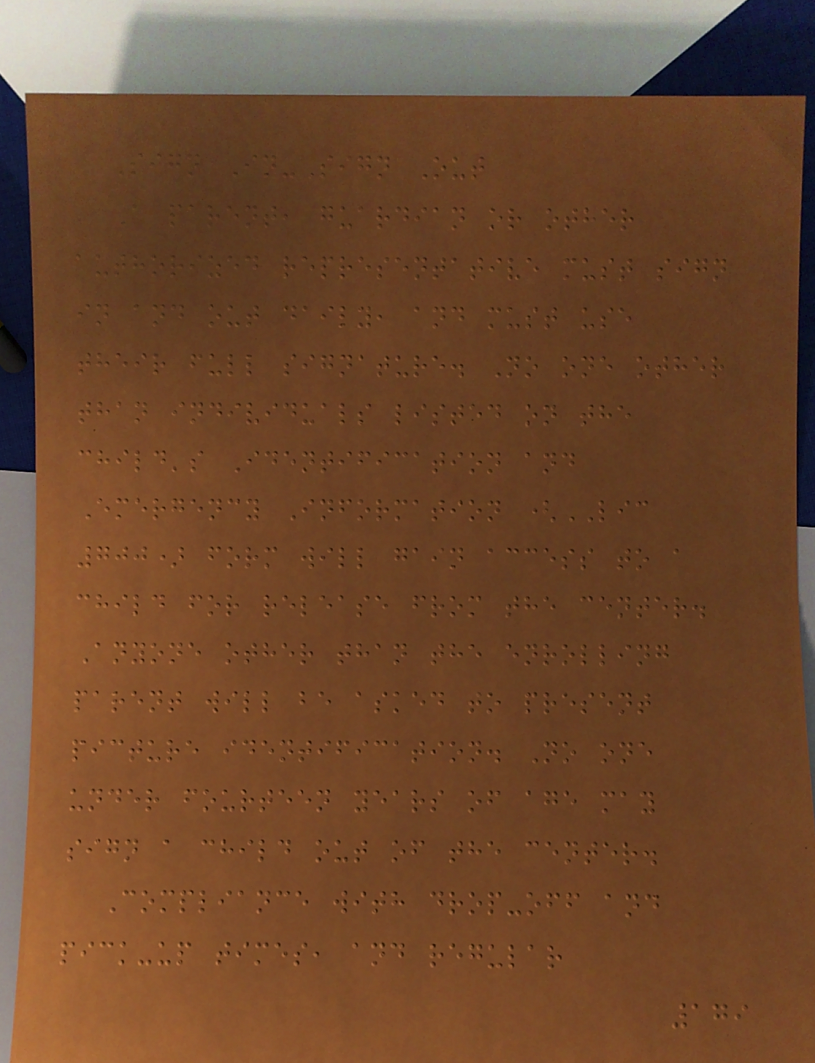Sign In-Sign Out
A parent, guardian or other
authorized representative must sign
in and out daily, and must use
their full signature. No one other
than individuals listed on the
child's Identification and
Emergency Information (LIC
700) form will gain access to a
child for release from the center.
Anyone other than the enrolling
parent will be asked to present
picture identification. No one
under fourteen years of age may
sign a child out of the center.
Compliance with drop-off and
pick-up times, and regular
179
